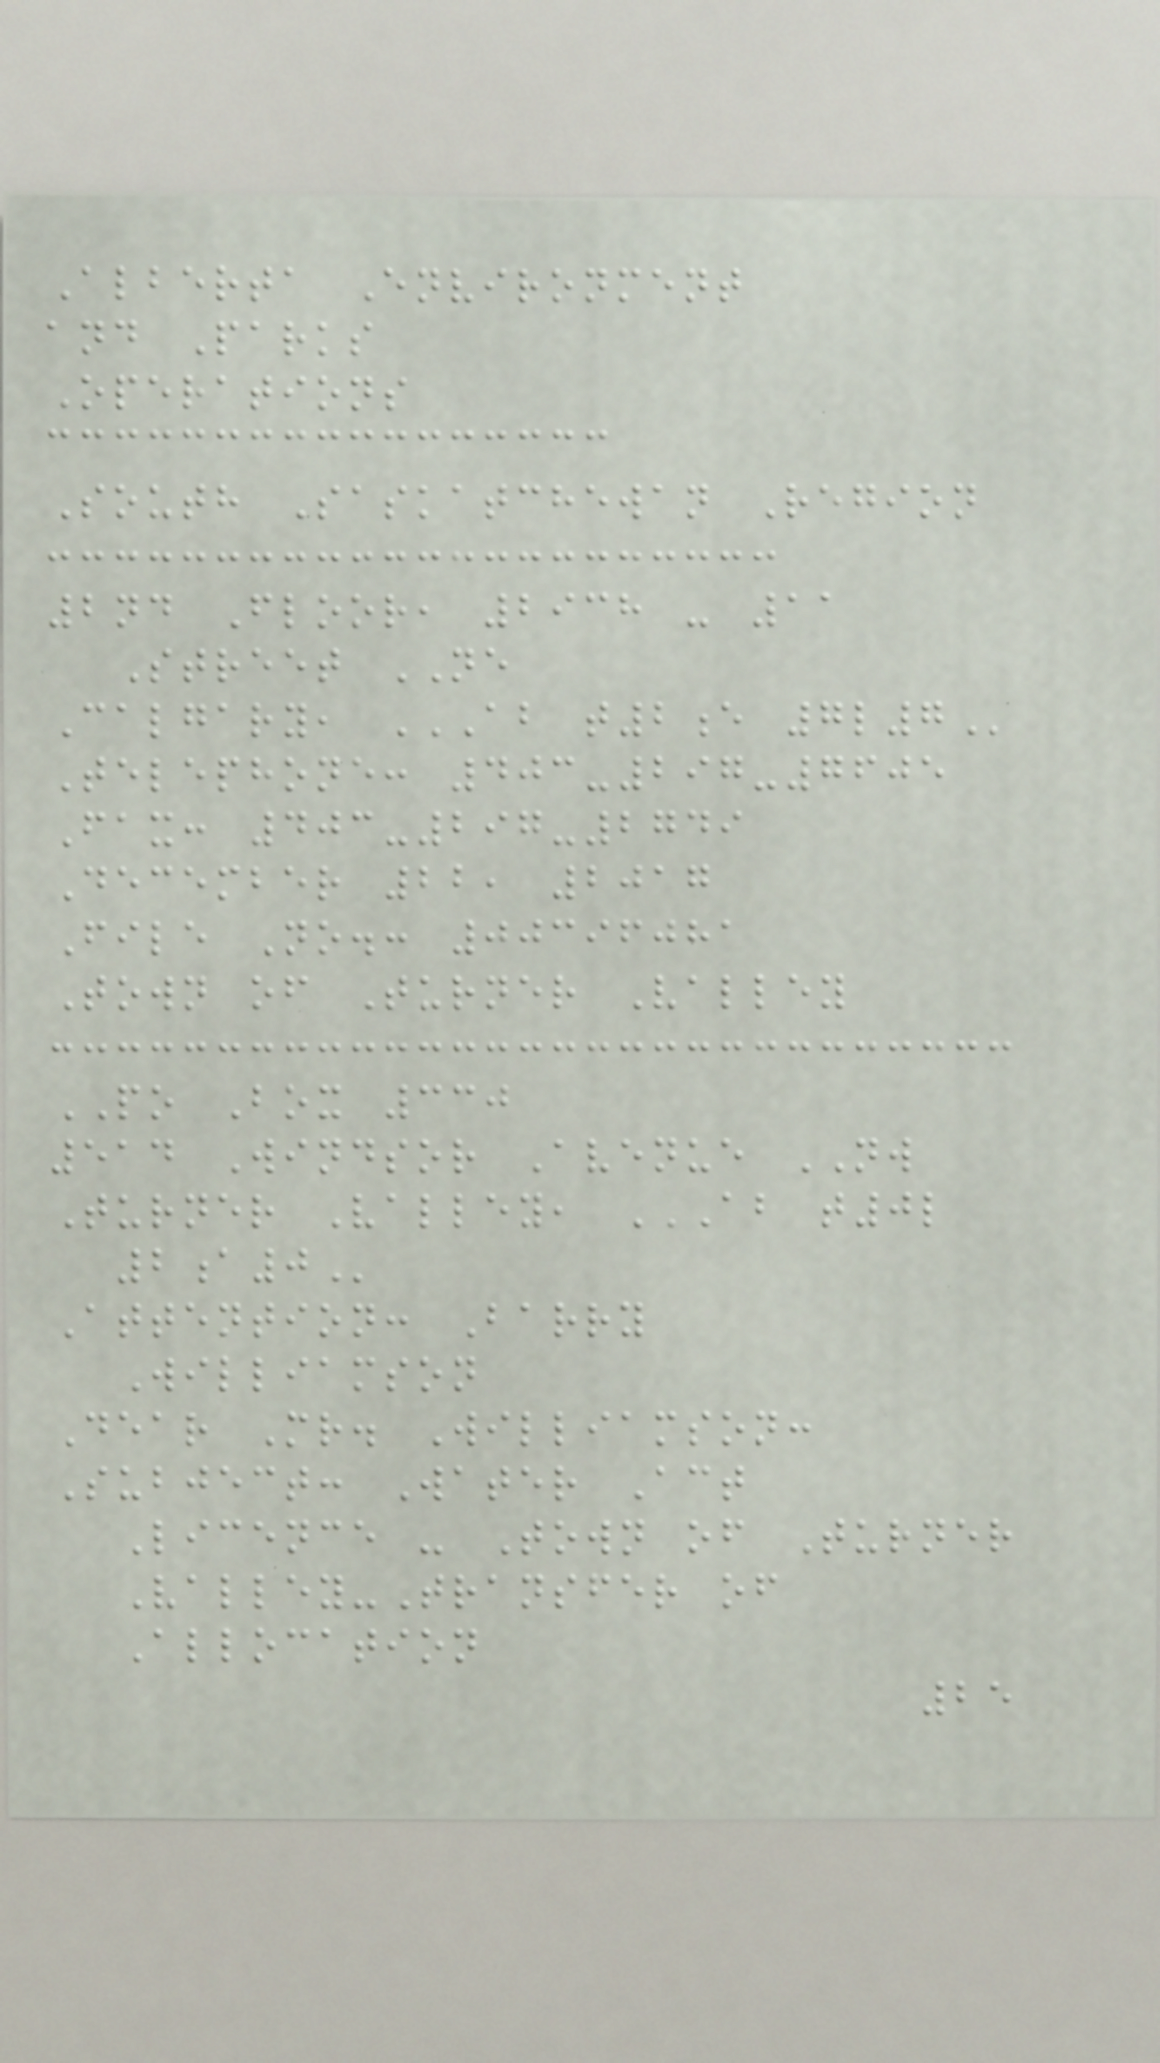Alberta Environment
and Parks
Operations
South Saskatchewan Region
2nd Floor, 2938 - 11
Street NE
Calgary, AB T2E 7L7
Telephone: 403-297-7605
Fax: 403-297-2749
December 22, 2017
File No.: 00396081
Town of Turner Valley
PO Box 330
514 Windsor Avenue NW
Turner Valley, AB T0L
2A0
Attention: Barry
Williamson
Dear Mr. Williamson:
Subject: Water Act
Licence - Town of Turner
Valley-Transfer of
Allocation
25
